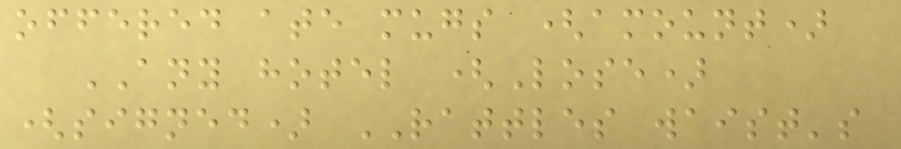offered ate mugs (amount)
ANY hotel (Lose)
(signed) RATTLES waist's
